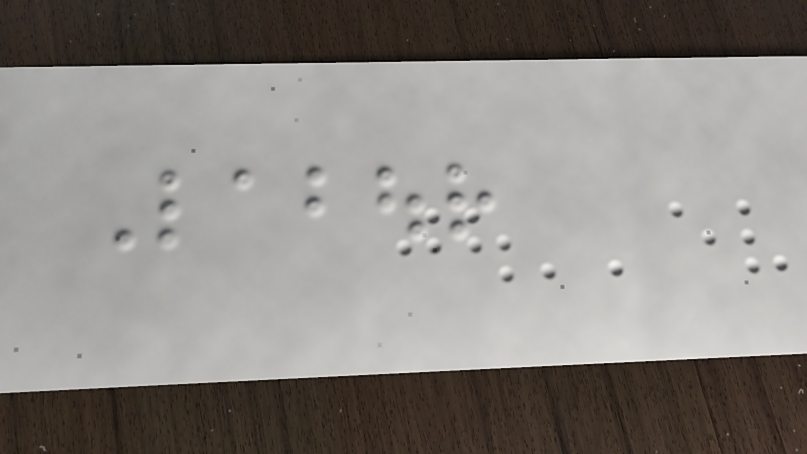Labour
